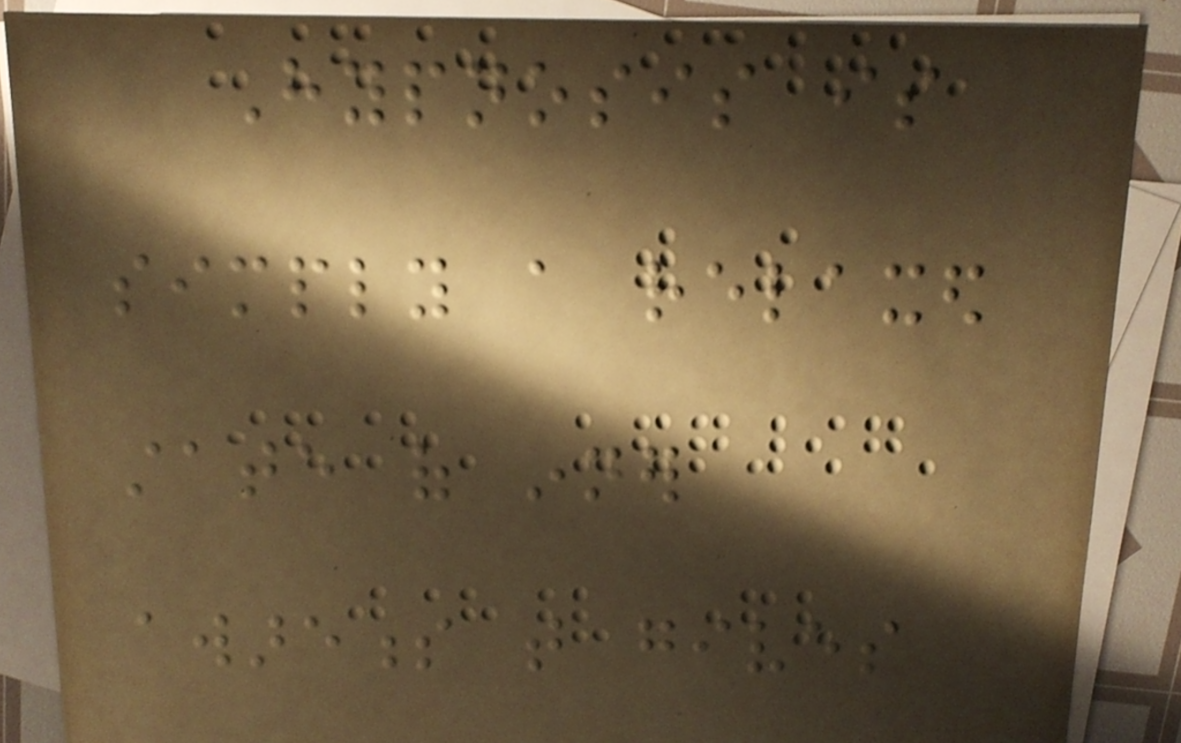Hypnosis is
simply a relaxed
state of inner
awareness that gives
